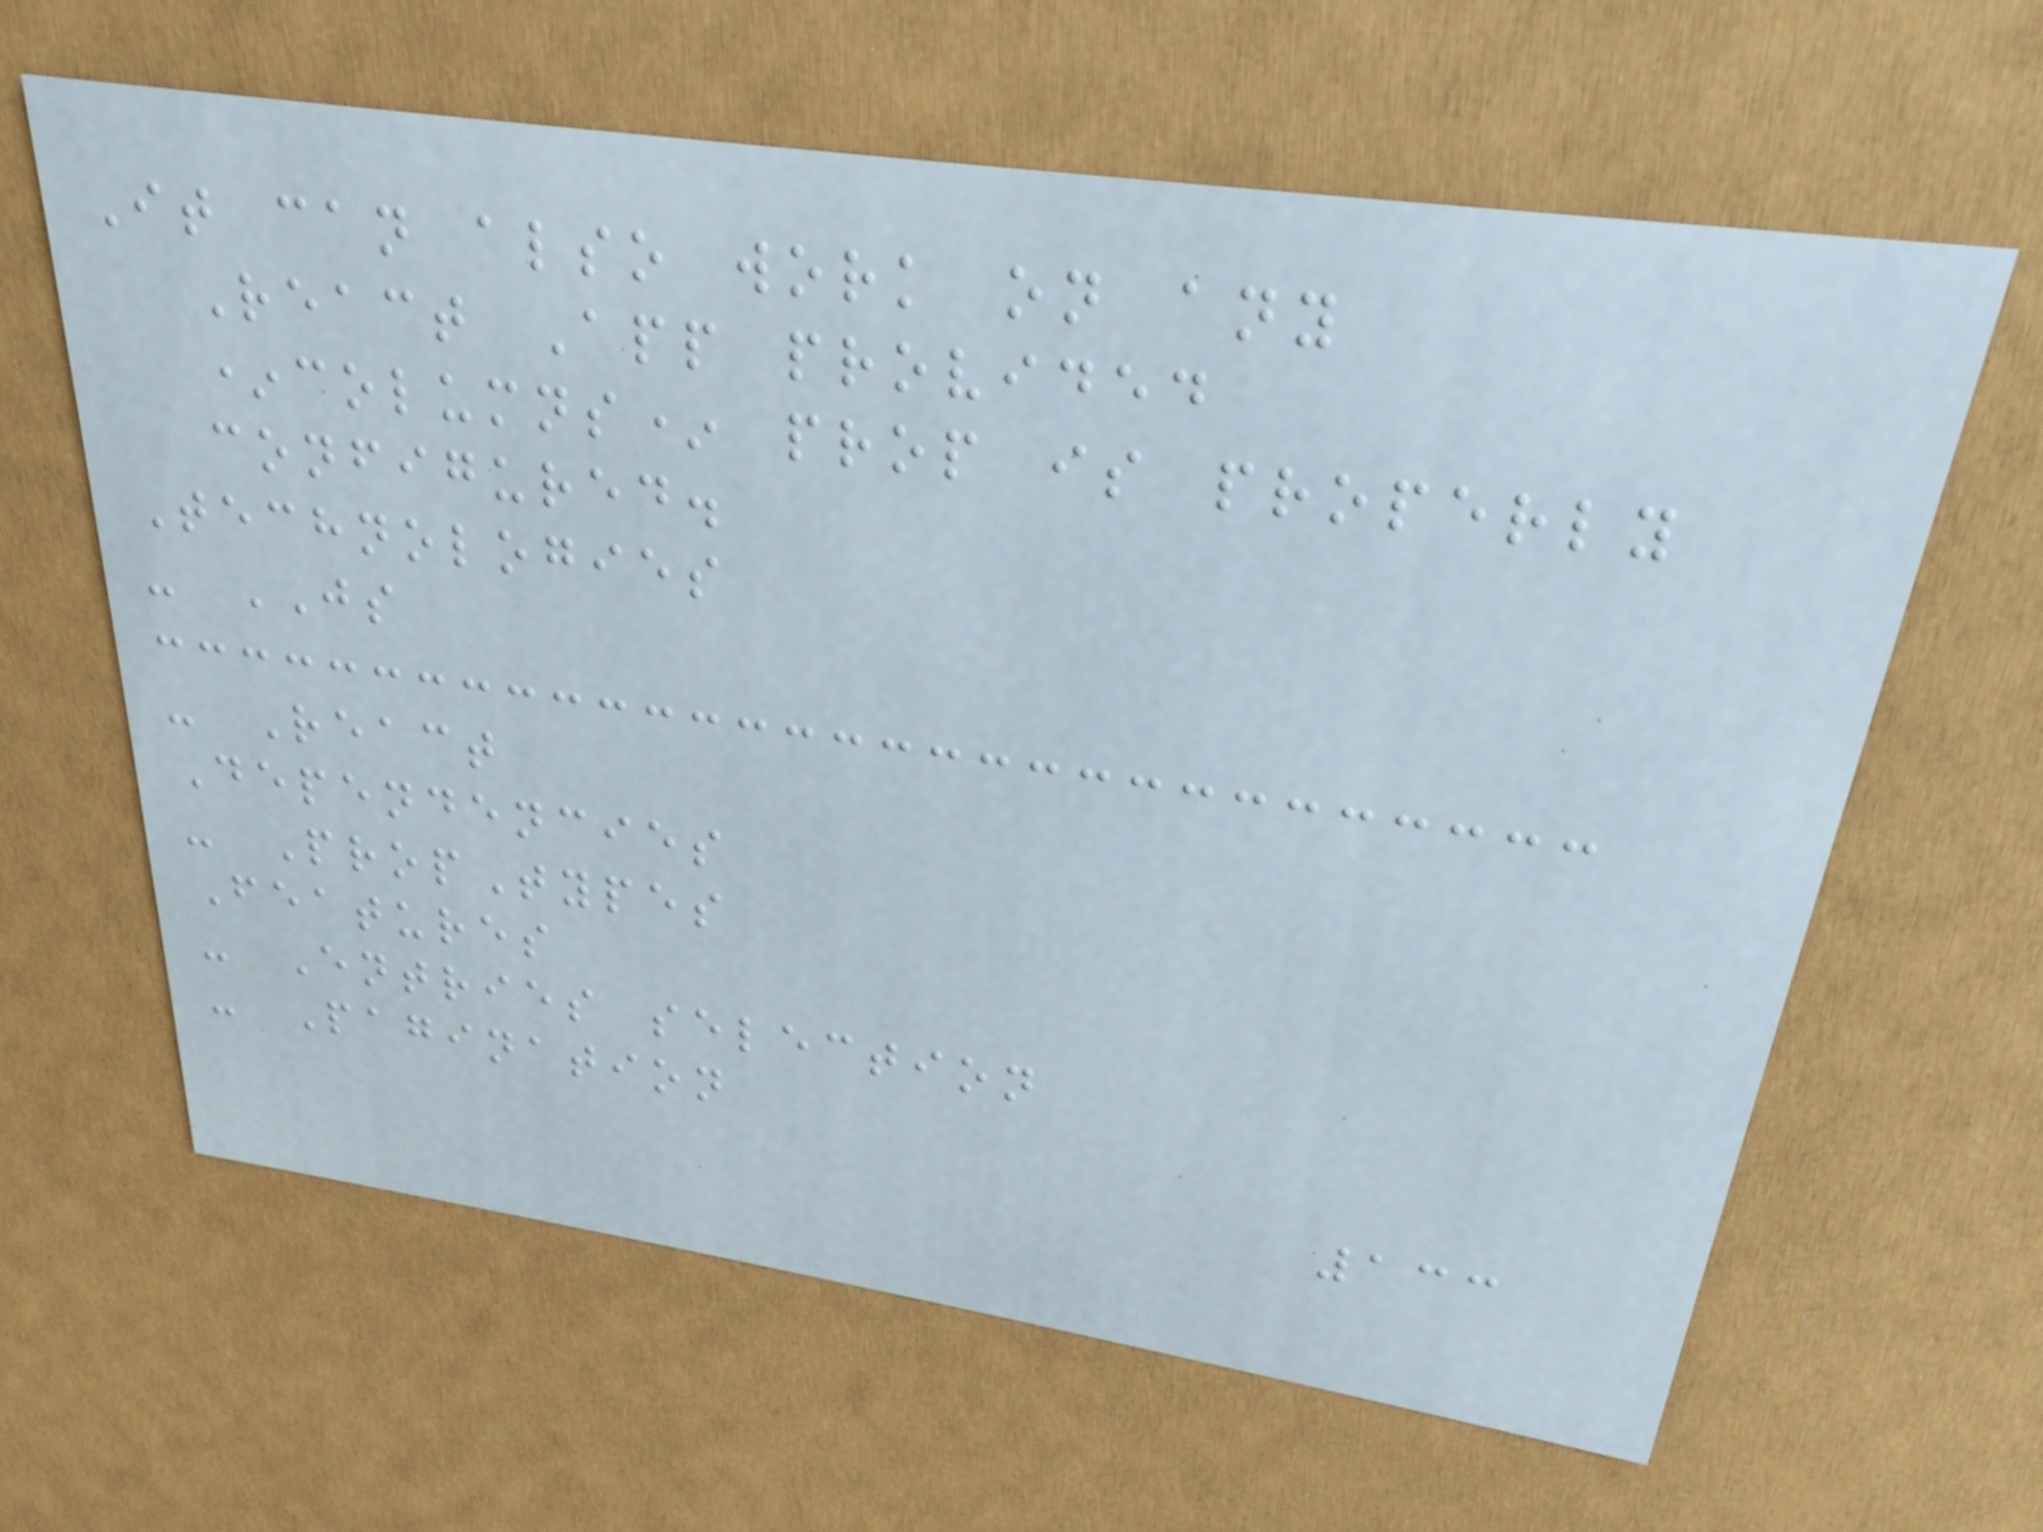It can also work on any
React App provided
*columns* prop is properly
configured.
Technologies
- JS
- React
Dependencies
- PropTypes
Features
- Entries selection
- Pagination
133
